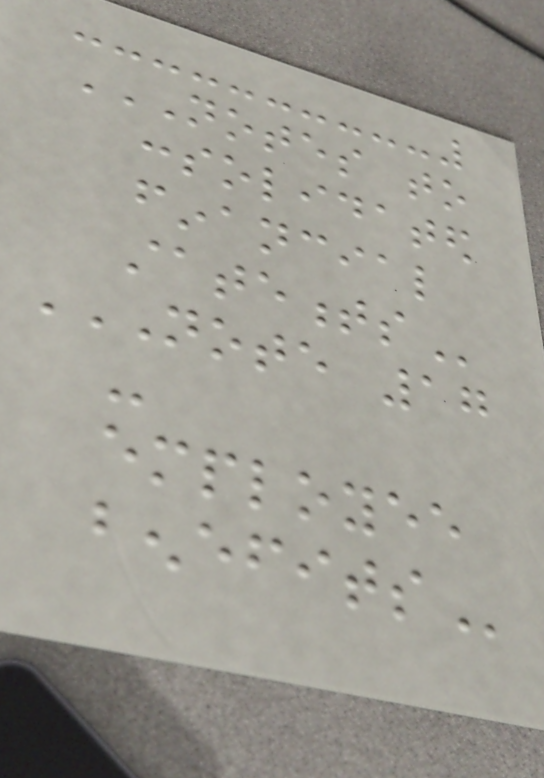NOTES TO
CONSOLIDATED
FINANCIAL
STATEMENTS
NOTE 17
-
EMPLOYEE
BENEFITS
